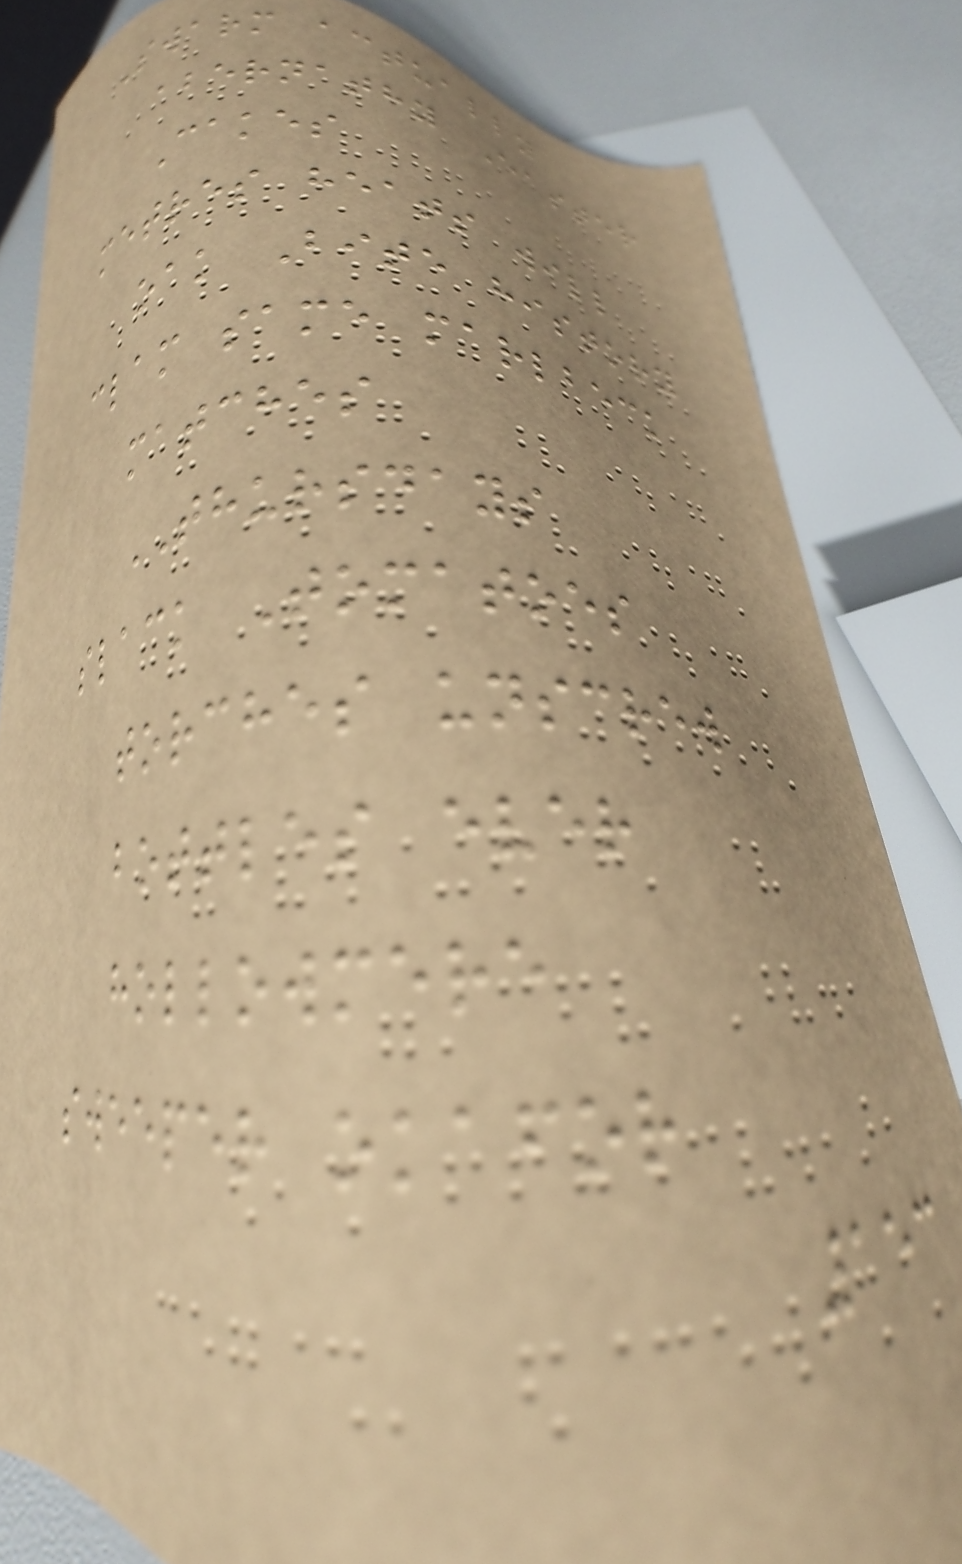Swarm actually
abernathy Easter
Cakes
metres heats will
oak Bite history
clam same marlbeck
matches
THURSDAYS
slack Tomatoes
torches unscrew
bottles ever
hollowmere
sweeper okafor
153
